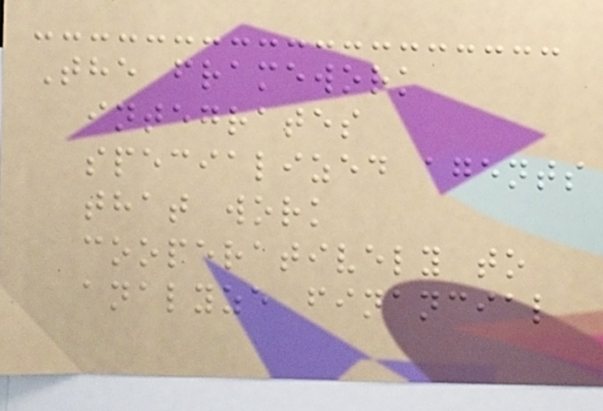The framework
integrates
specialized agents
that work
cooperatively to
analyze financial
